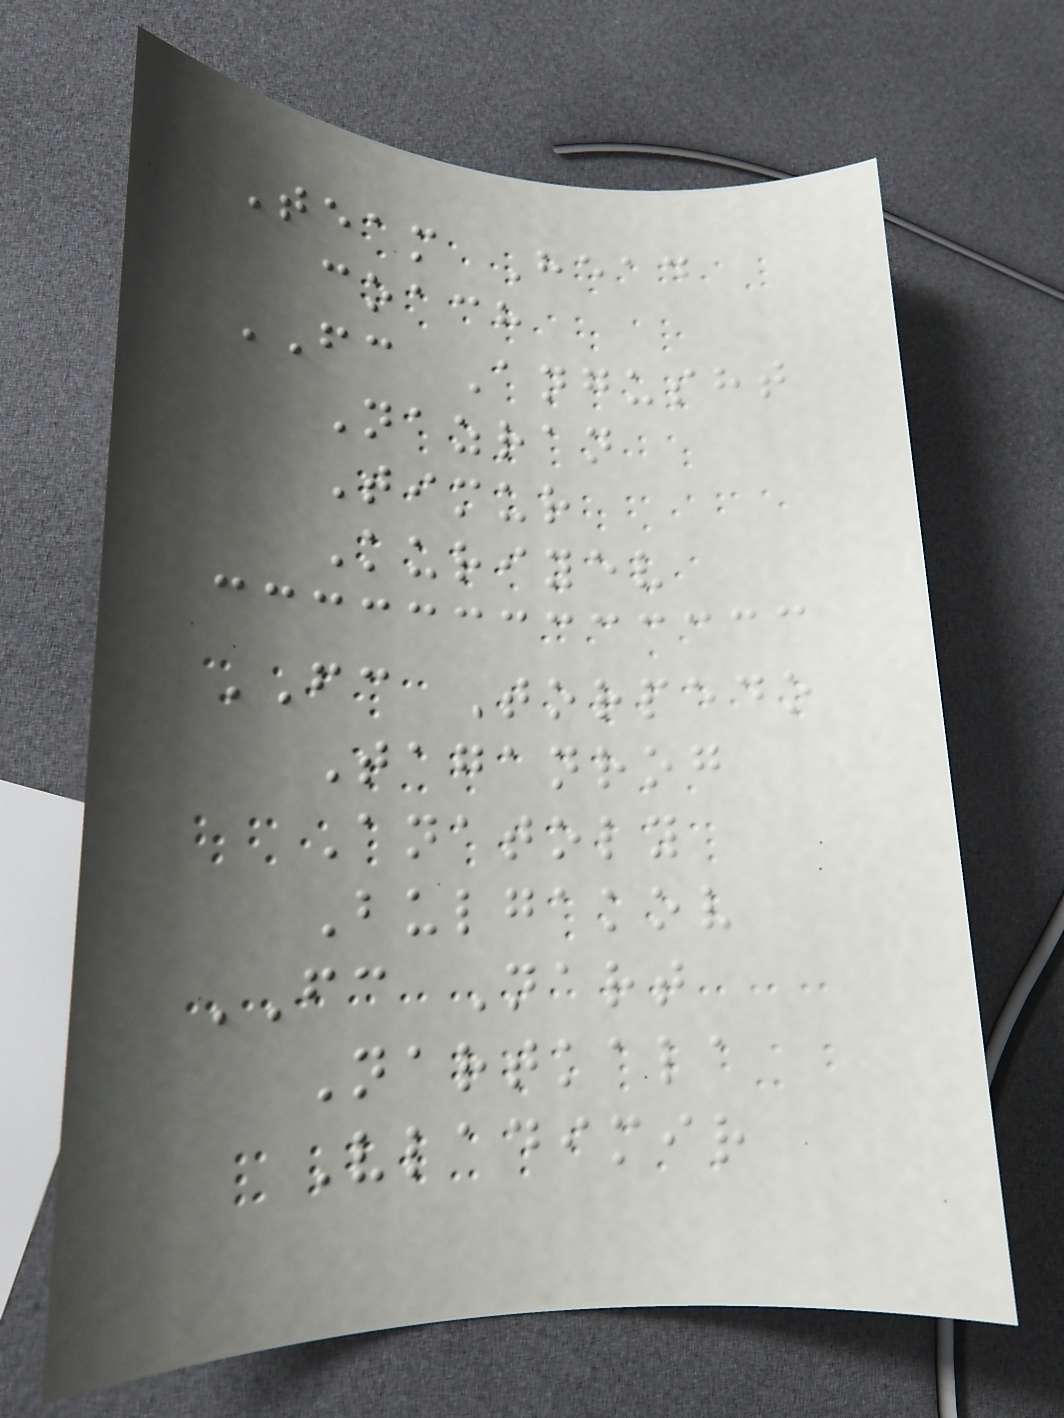Team Head
coach
FC Angusht
Nazran
Timur
Kuriyev
FC Torpedo
Taganrog
Anatoly
Bulgakov
FC Nart
Nartkala
Vladimir
